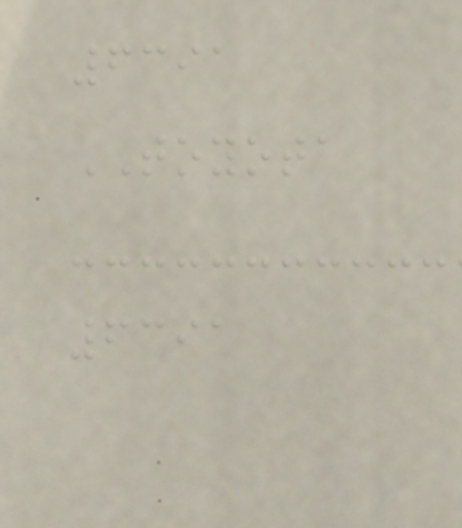6391
TOYOTA
6391
